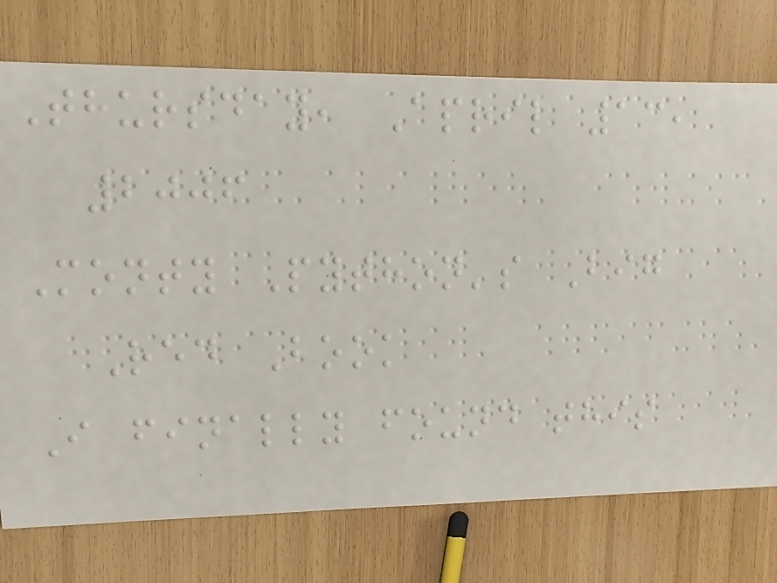Thursday, April 13,
2006
Monty Python's Big
Red Book
I finally found this
